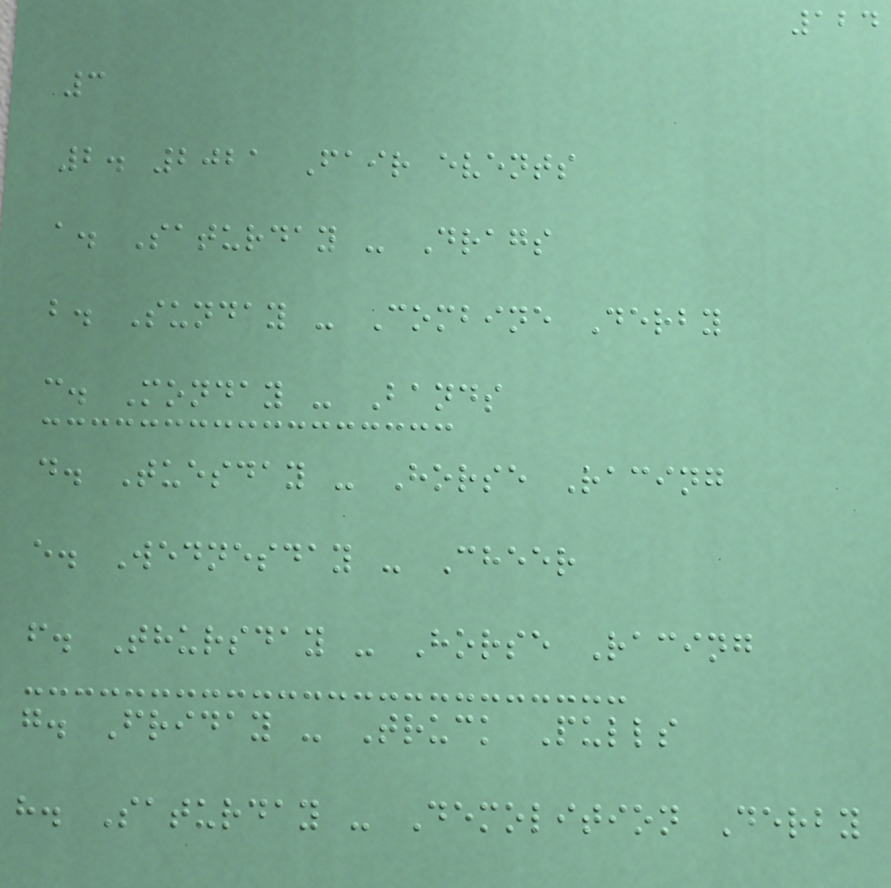124
3
2. 2021 Fair events
a. Saturday - Drags
b. Sunday - Combine Derby
c. Monday - Bands
d. Tuesday - Horse Racing
e. Wednesday - Cheer
f. Thursday - Horse Racing
g. Friday - Truck Pulls
h. Saturday - Demolition Derby
